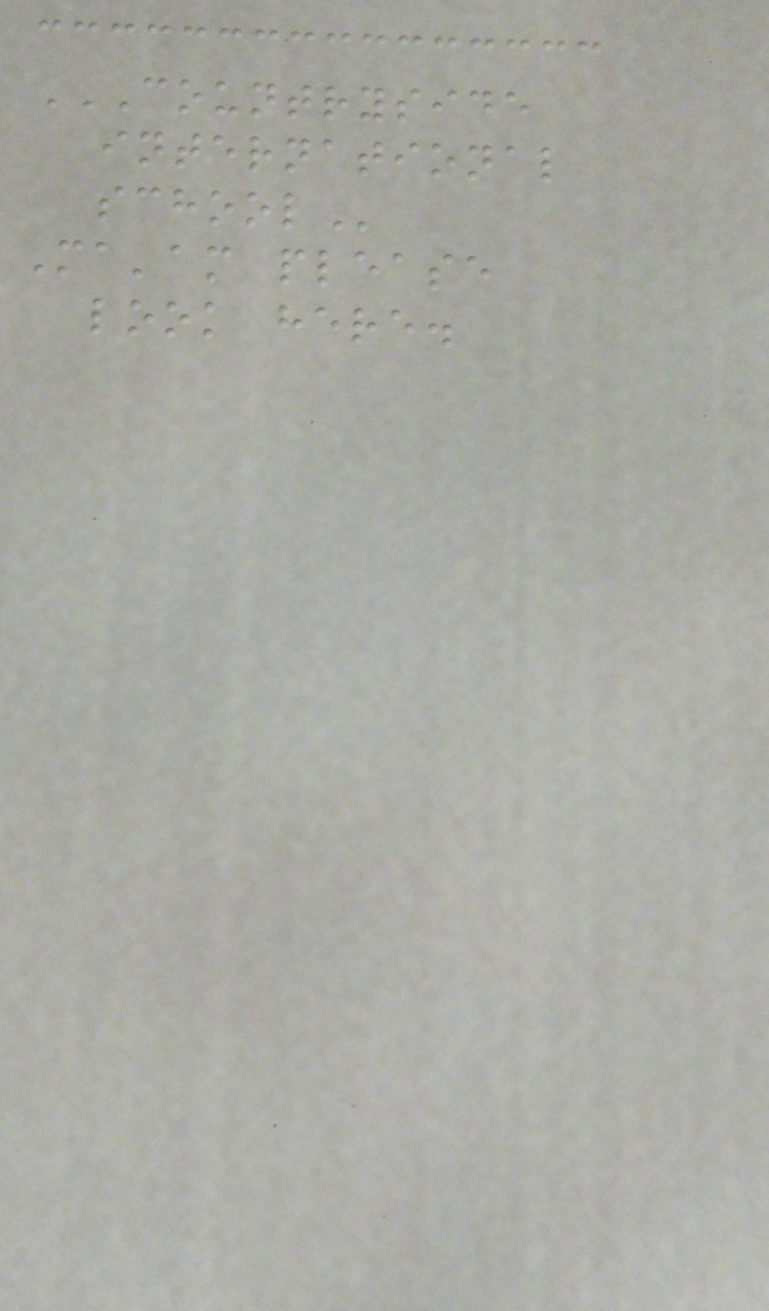COUNTRYSIDE
INTERNATIONAL
SCHOOL
Ma'am please
look here.
